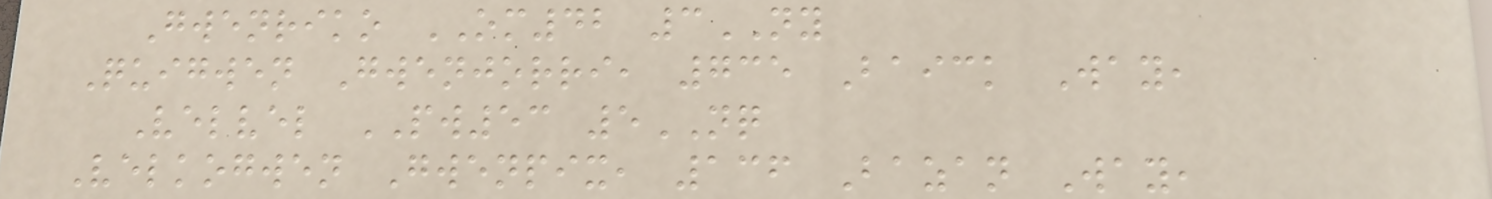Gwenriko OM42 3NY
Quigwen Gwenjorri, 735 Baick Way,
Velvel PW53 5NQ
Velkogwen Gwenpix, 136 Bazan Way,
